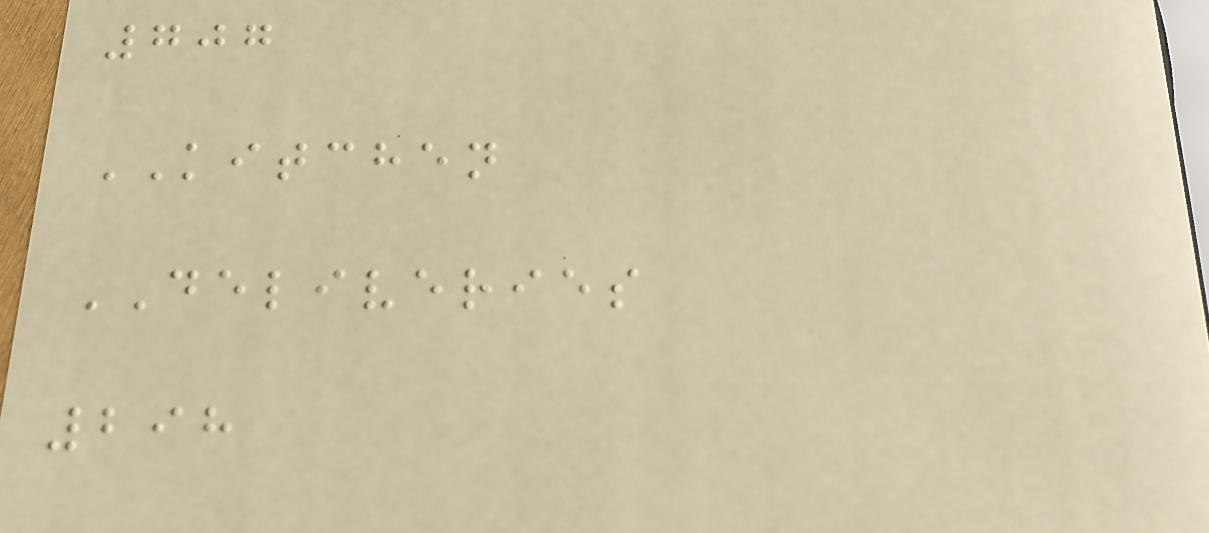707
KITCHEN
DELIVERIES
298
